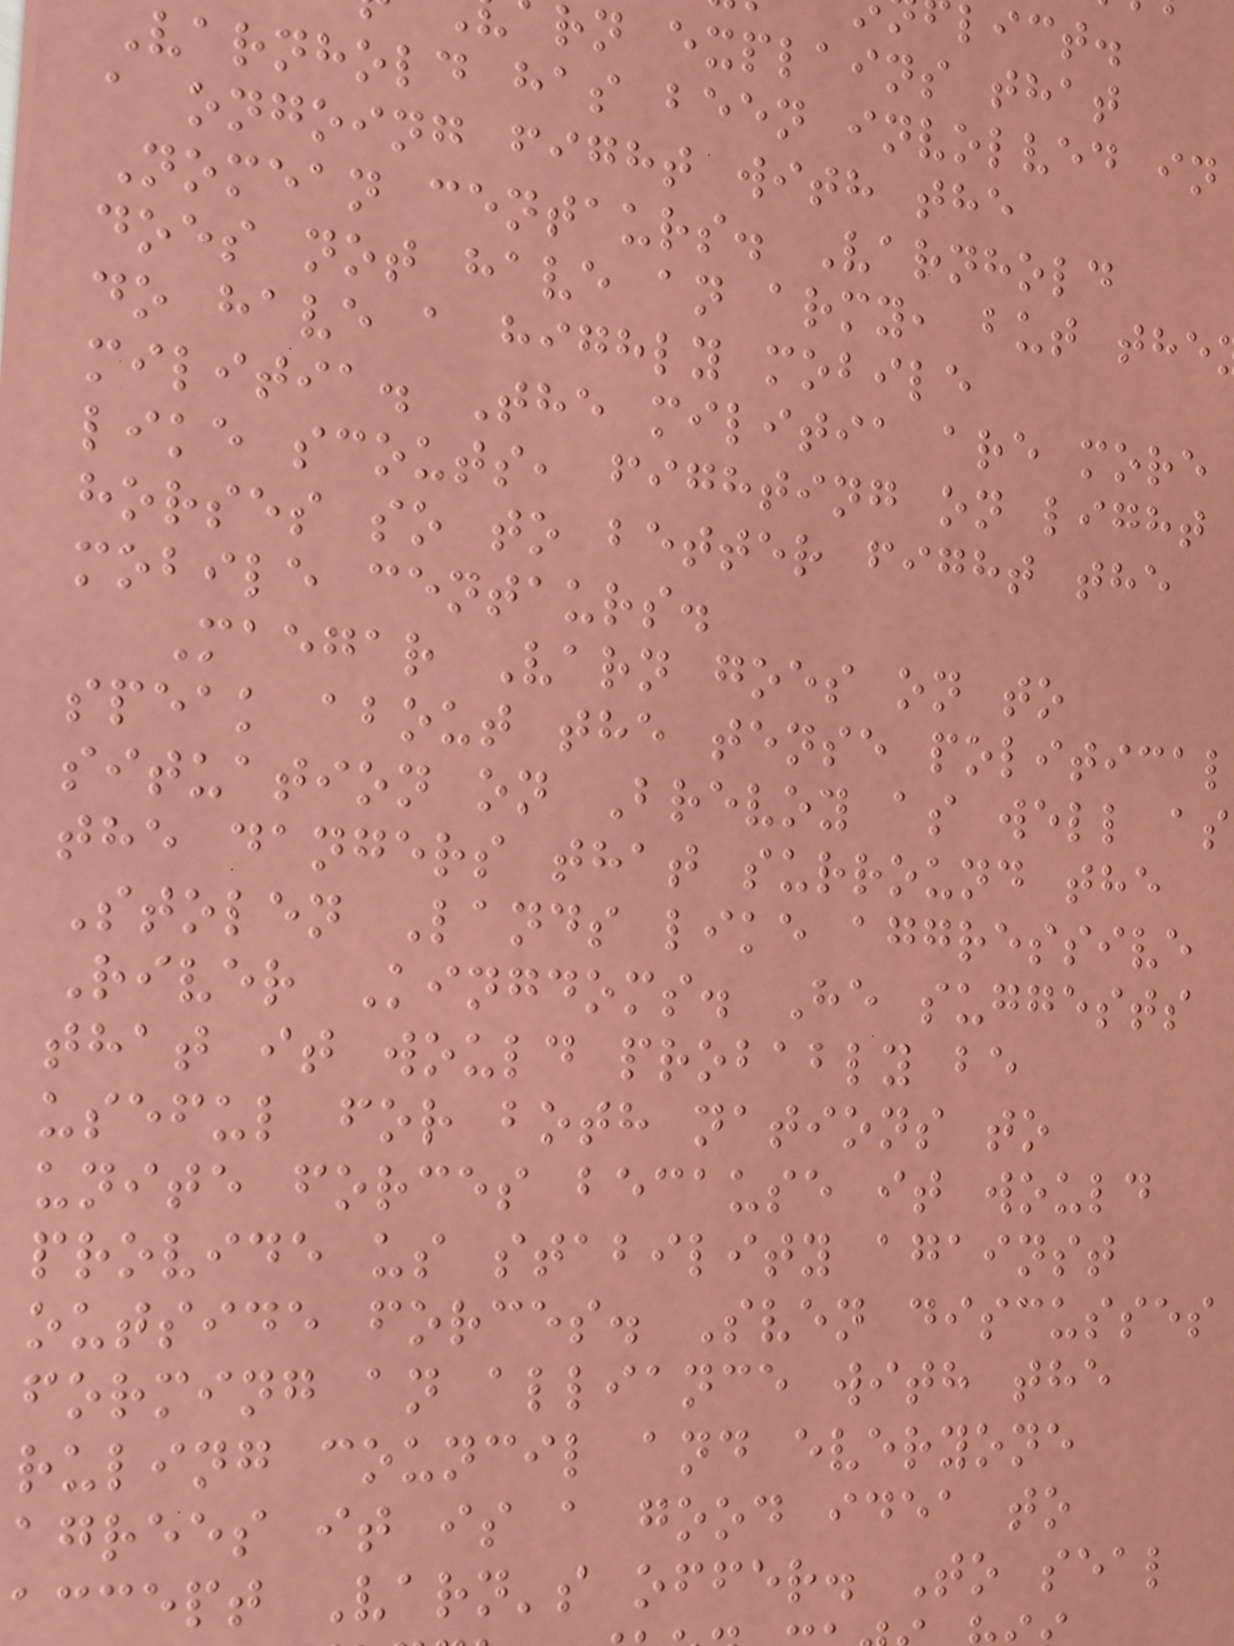rn explains that
Varnhold has been involved in
a ongoing fight with the
Nomean centaurs. Varnhold
does not have an army, but the
do have a highly mobile
militia. The militia are more
like scouts, fighting on light
horses so to better fight the
mobile centaurs.
Maegar Varn goes on to
speak about the tense political
situation on Brevoy as well as
the dangers that surround the
Stolen Lands like aggressive
River Kingdoms. He suggests
that it would probably be
useful for both nations to
unite forces because it would
provide us stability against
outside forces. Sven discusses
forming an alliance with the
ruling council and everyone
agrees it is a good idea to
accept Varn's offer. To seal
